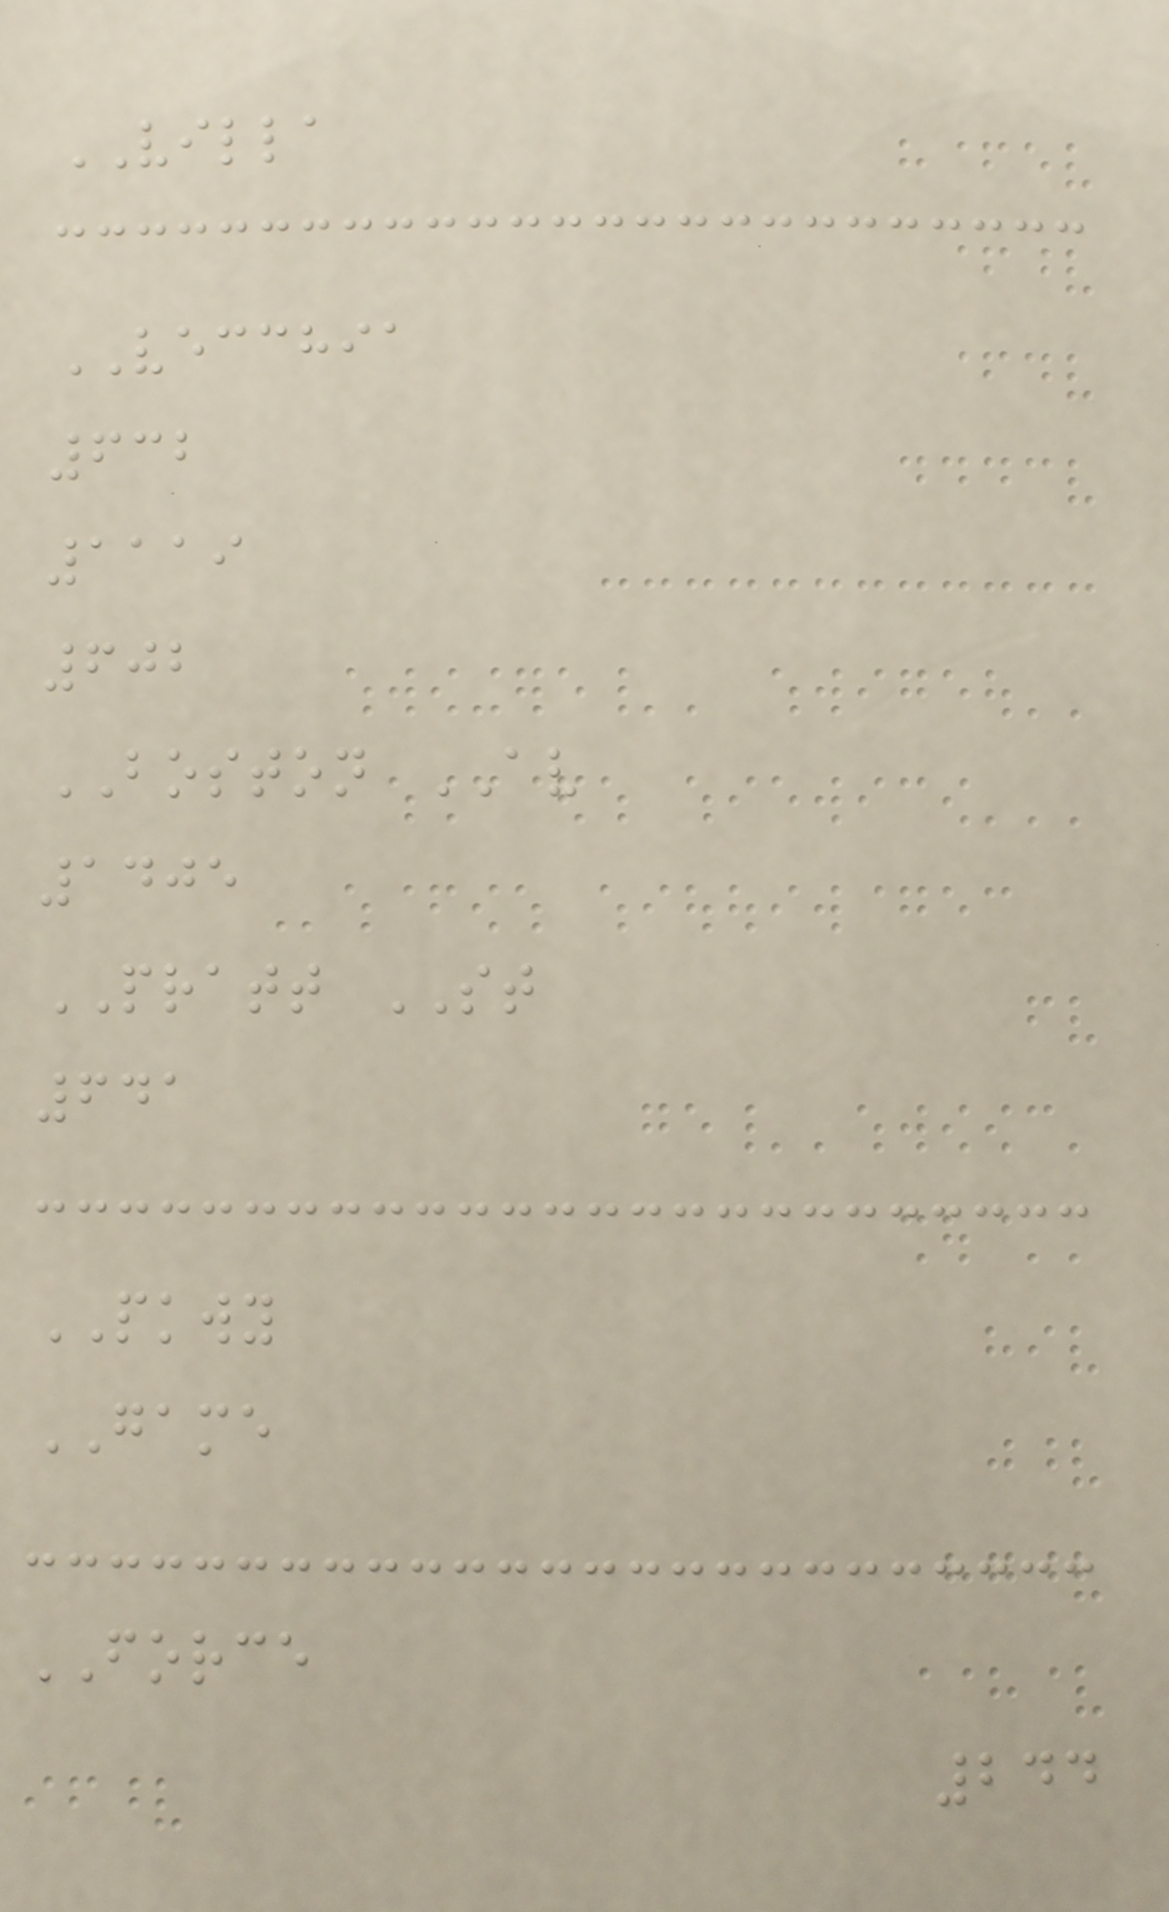VILLA
VECCHIA
632
1119
602
BOSTON AV
1405
PRATT ST
641
PKWY
GAME
FORCE
244
